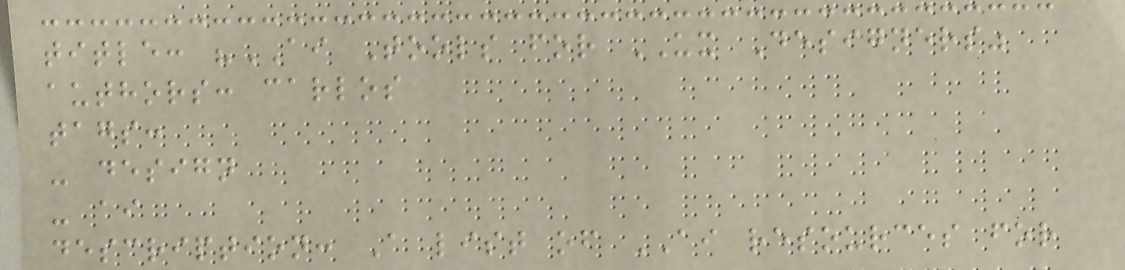title: "AI Tools for UX Designers"
authors: carlos
tags:
- design
- ai
description: A list of AI resources for
